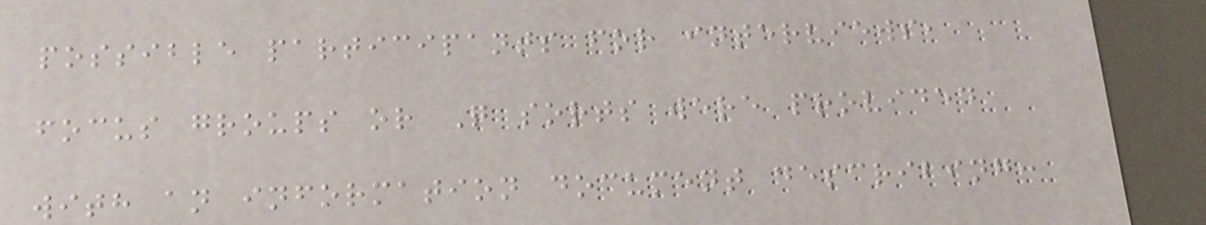possible participants for interviews,
focus groups or Q sorts were provided
with an information document describing:
